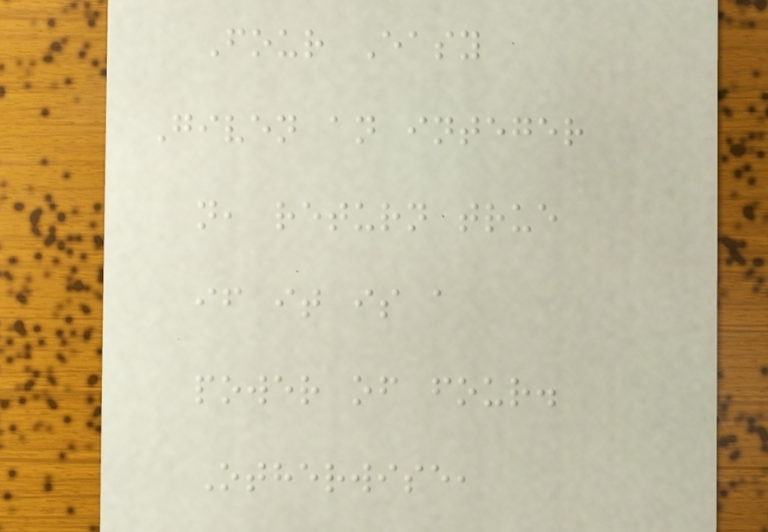Four Easy
Given an integer
n, return true
if it is a
power of four.
Otherwise,
